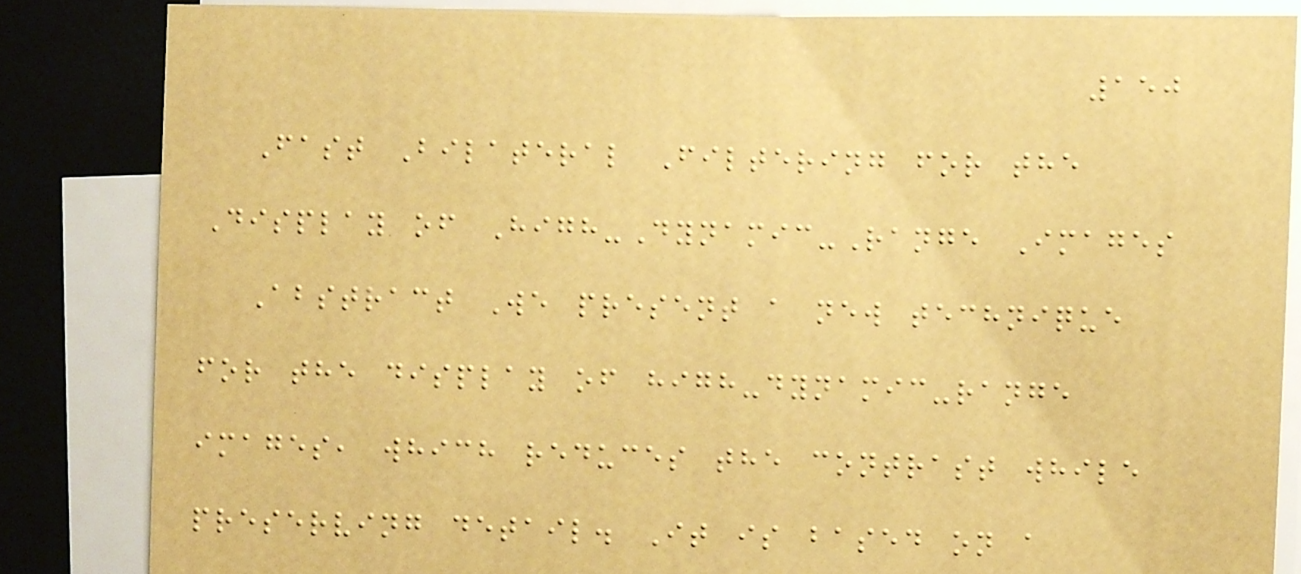150
Fast Bilateral Filtering for the
Display of High-Dynamic-Range Images
Abstract We present a new technique
for the display of high-dynamic-range
images, which reduces the contrast while
preserving detail. It is based on a
